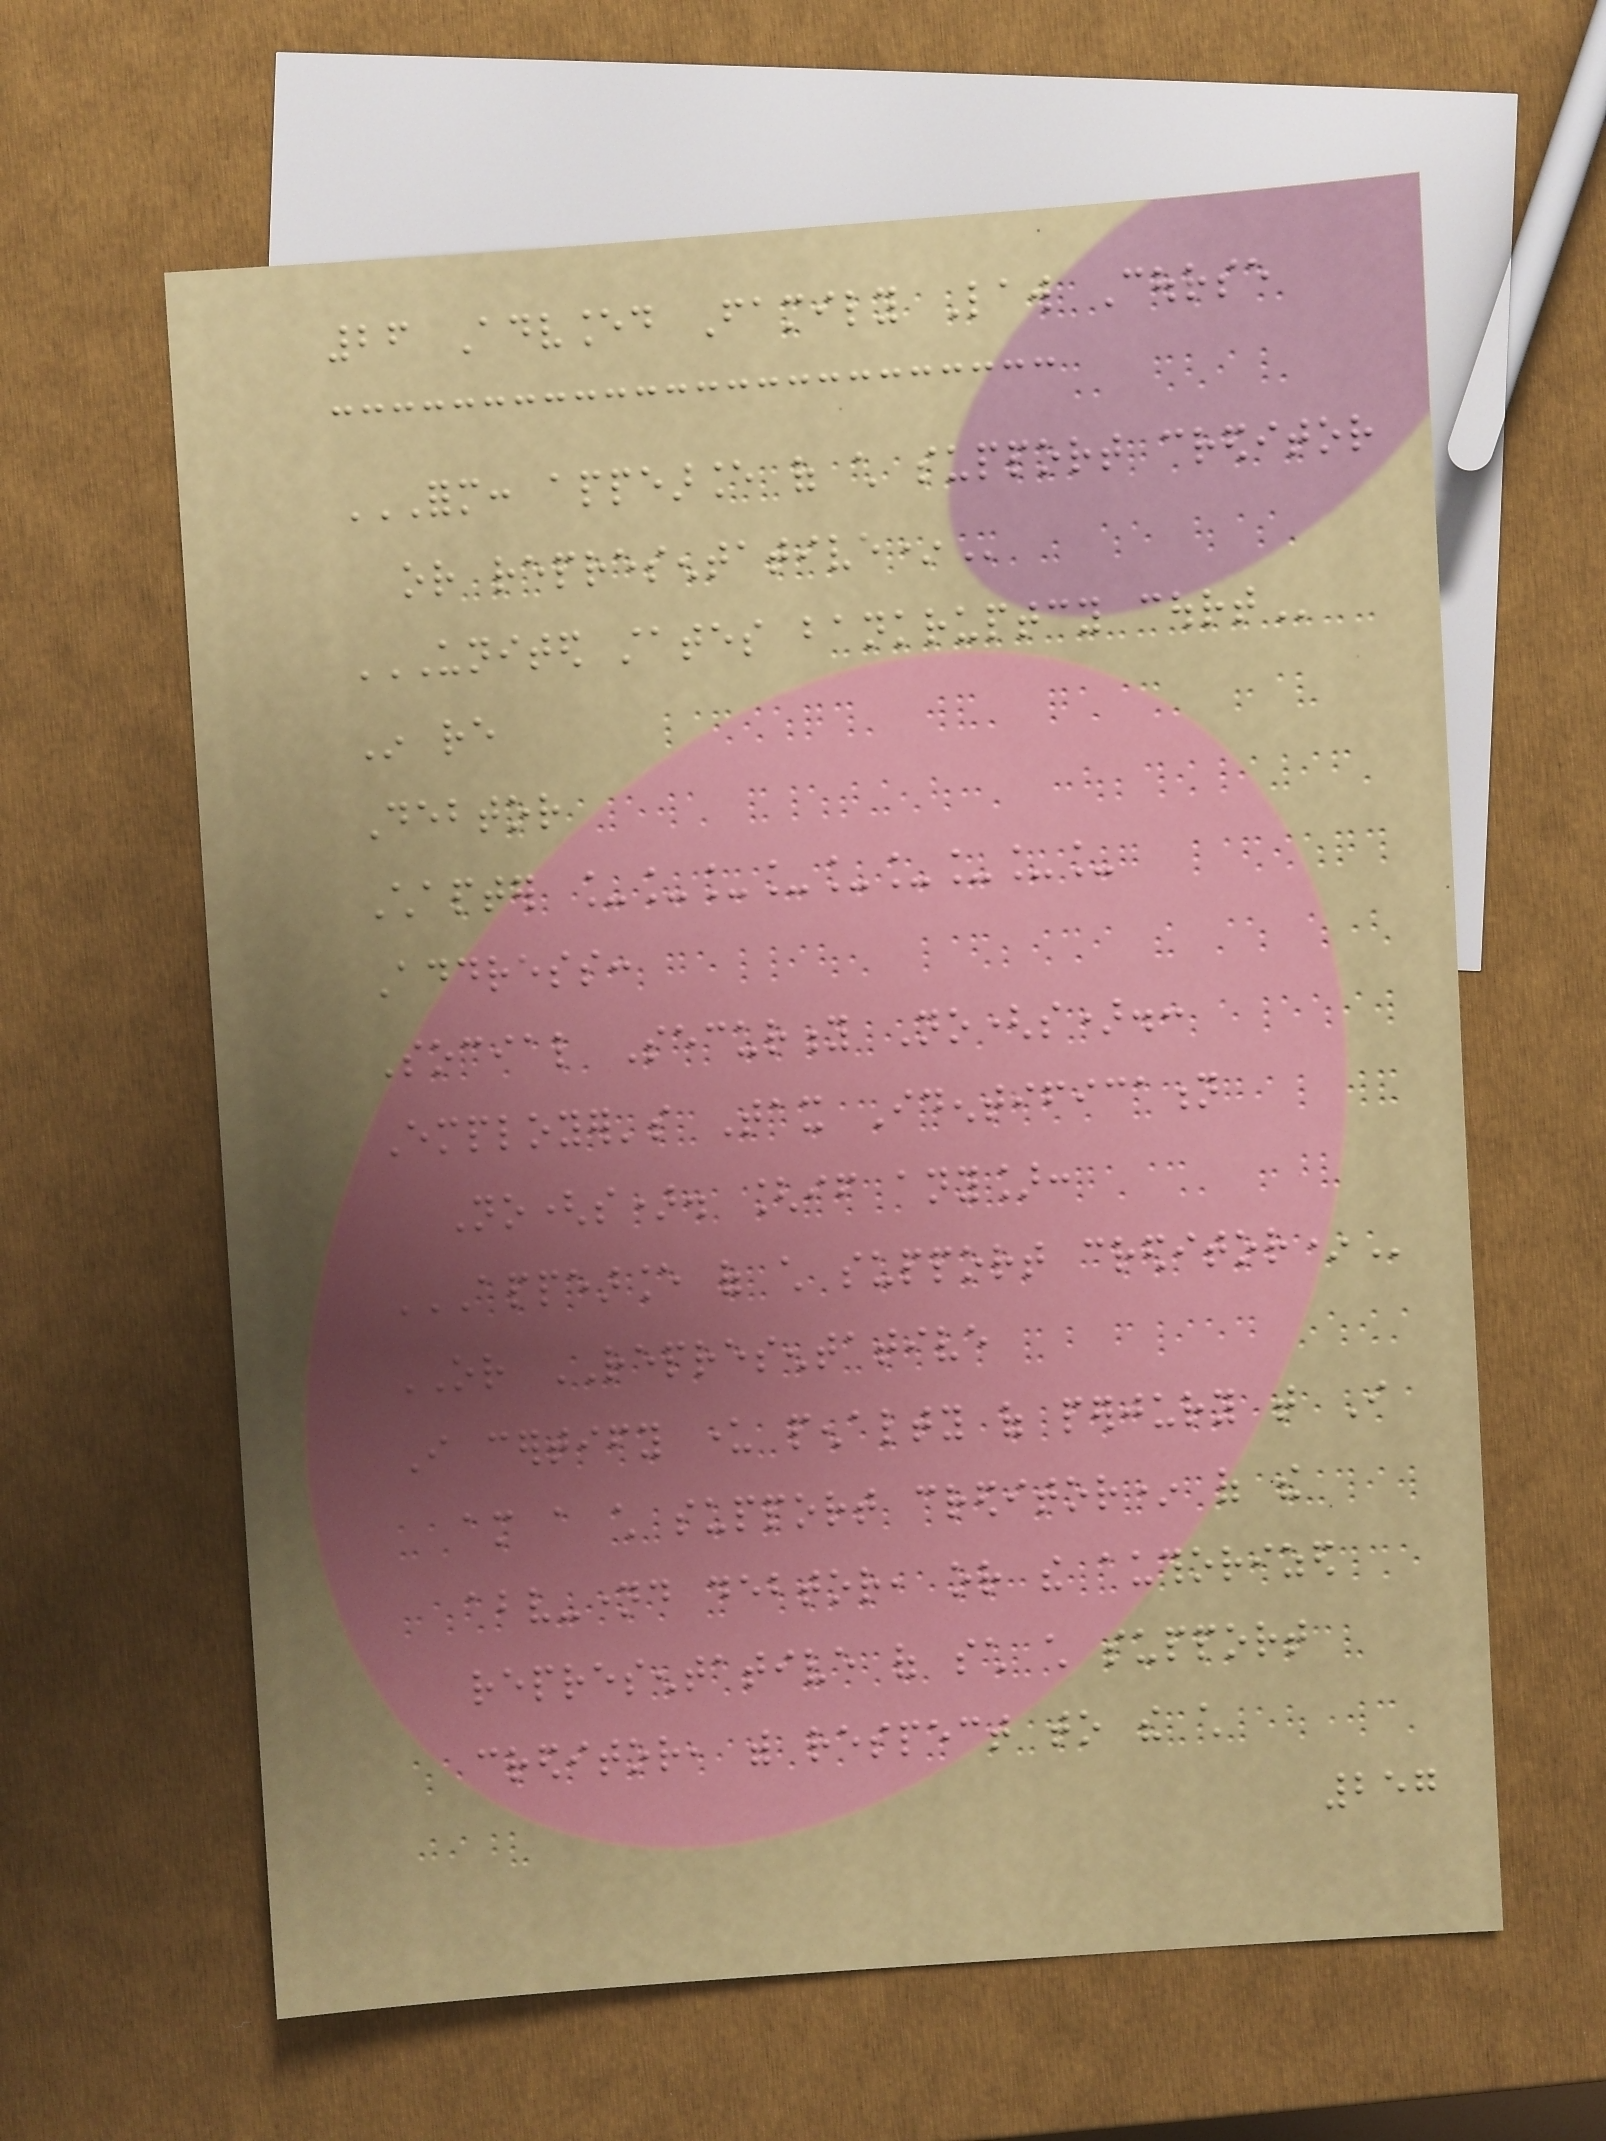26 Advanced Family Law Course
FORM: APPEARANCE OF CHILD SUPPORT CREDITOR
OR REPRESENTATIVE*
UNITED STATES BANKRUPTCY COURT
In re
Debtor
Chapter _________
Address:
Social Security No(s).:
Employer's Tax Identification
No(s). [if any]:
APPEARANCE OF CHILD SUPPORT CREDITOR*
OR REPRESENTATIVE
I certify under penalty of perjury that I
am a child support creditor* of the
above-named debtor, or the authorized
representative of such child support
creditor, with respect to the child
257
